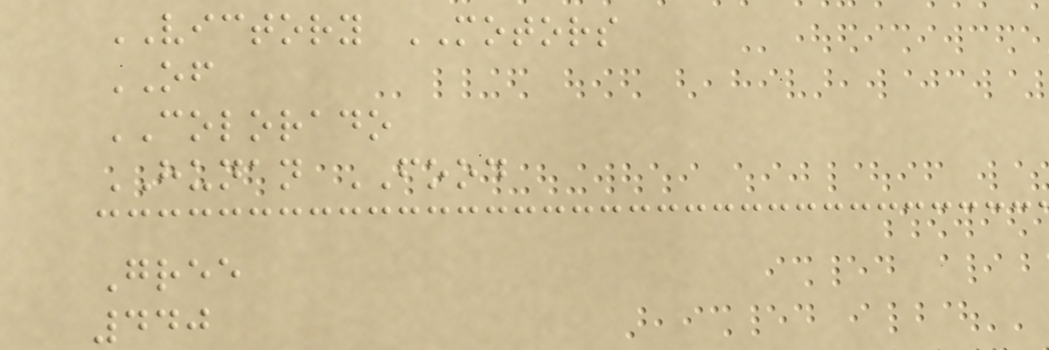VICTORY MOTORS
OF
COLORADO
HUNAN FOOD
Gree
440
